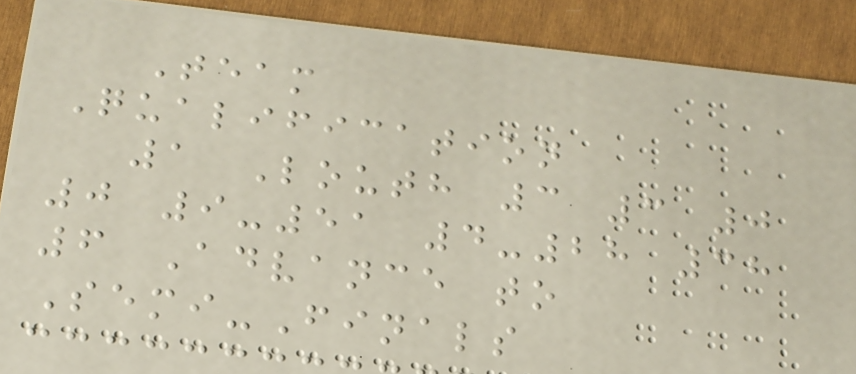Team
Qualification
1 Louth 3 3 0
0 9-51 4-28 38
6 Advance to
Semi-Finals
